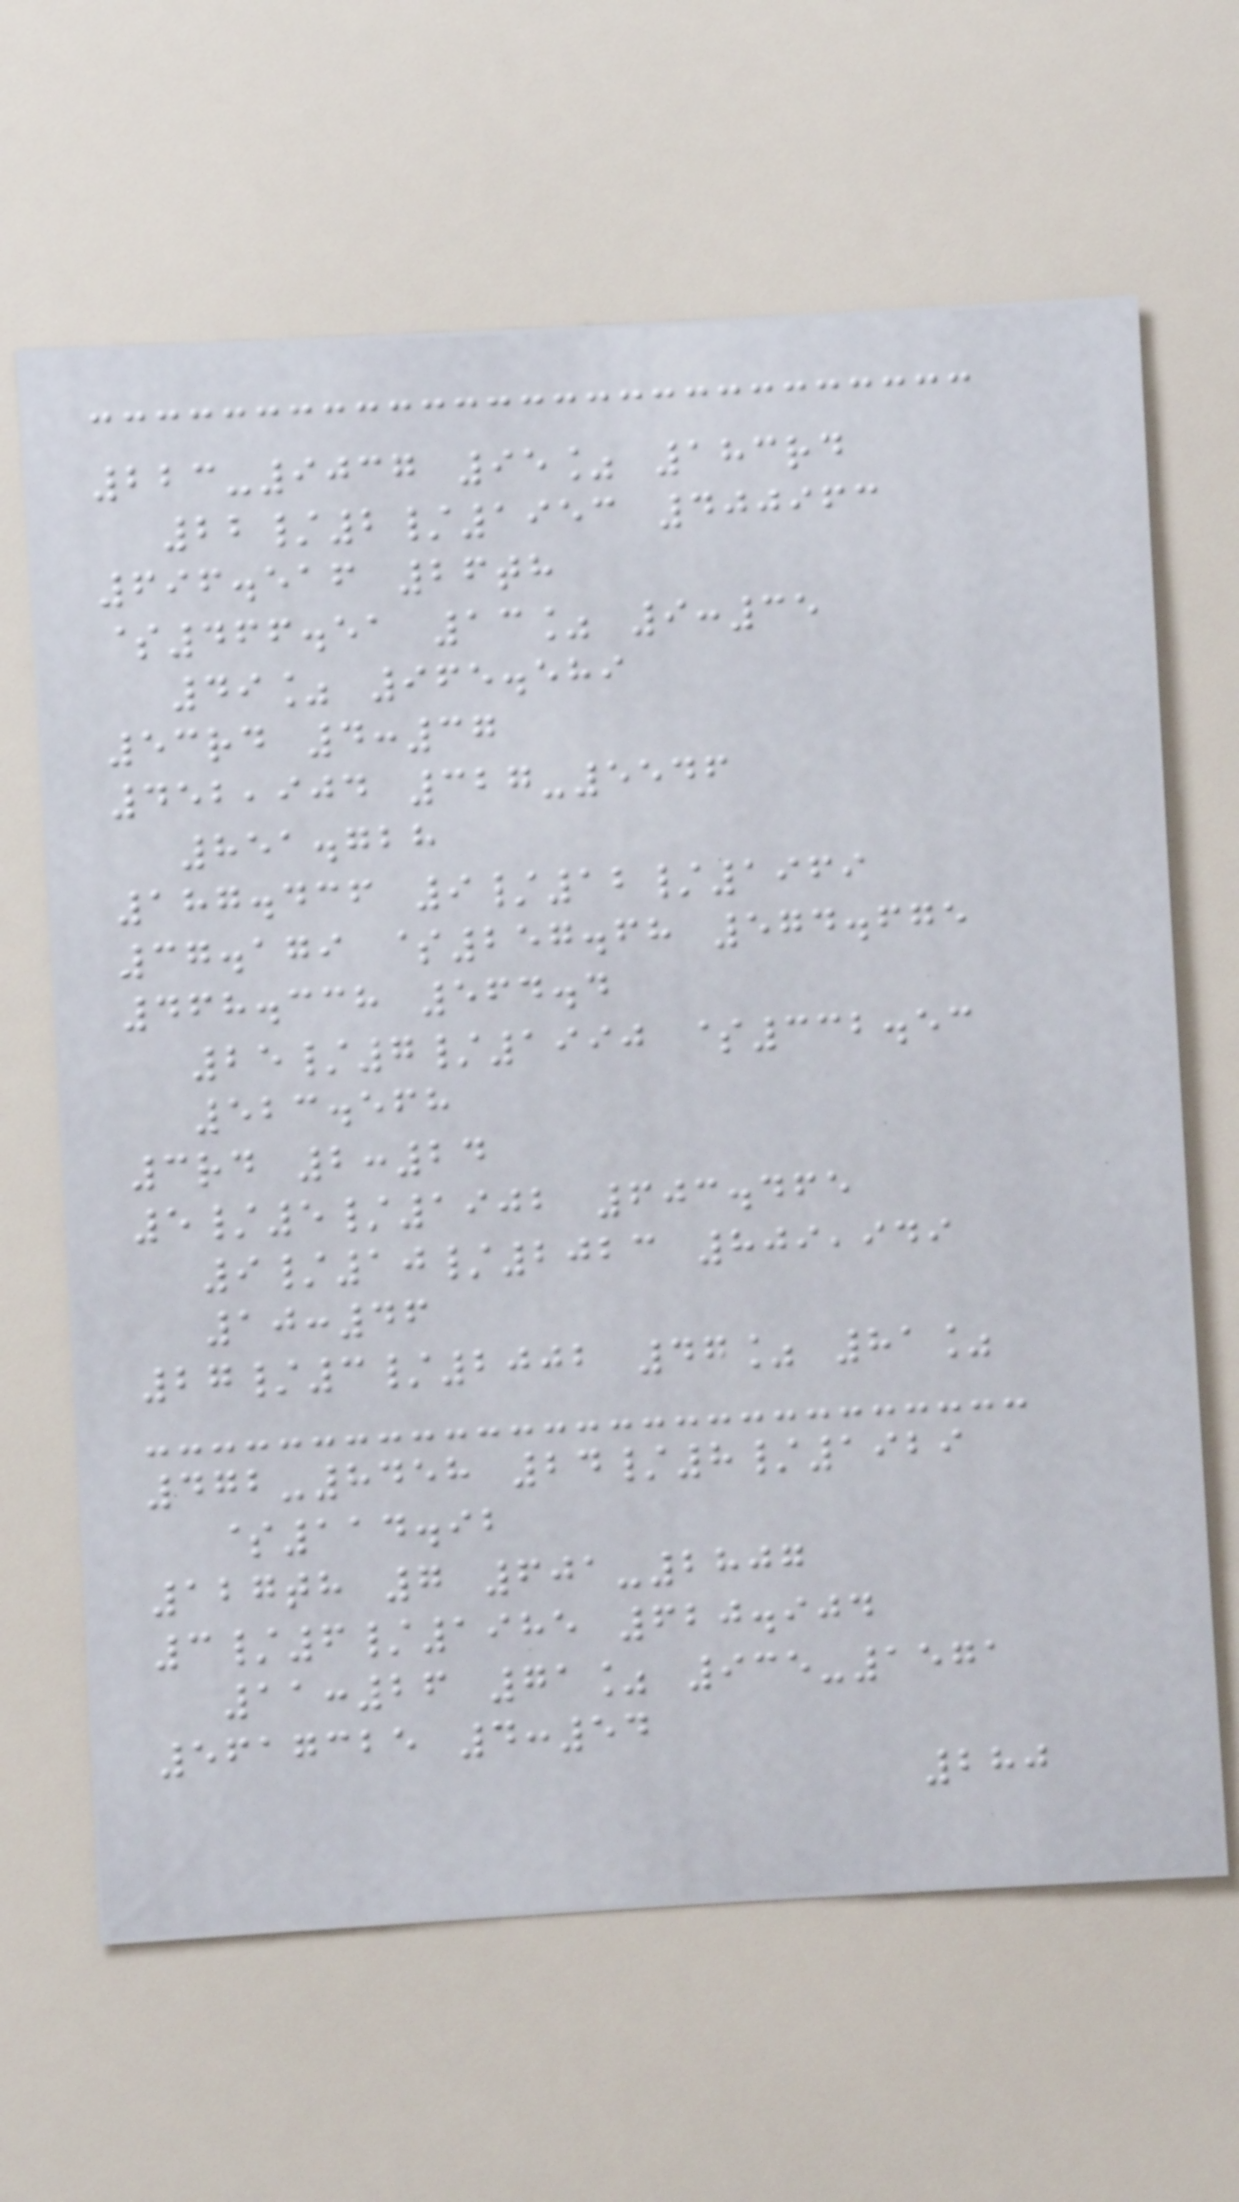223-9037 95% 183rd
22/2/1953 400963
696.516 26th
$466.51 13% 9:35
49% 965.589
53rd 4:37
452,904 327-5546
851.728
187.436 9/12/1969
37.179 $257.68 574.675
468.338 564.4
25/7/1990 $332.53
523.568
3rd 2:24
5/5/1902 603.465
9/10/2023 809,949
10:46
27/3/2002 47% 81%
472-8458 24/8/1929
$114.92
127th 7 601-2807
3/6/1985 620.904
11:26 71% 935-1571
5617325 4:54
280
